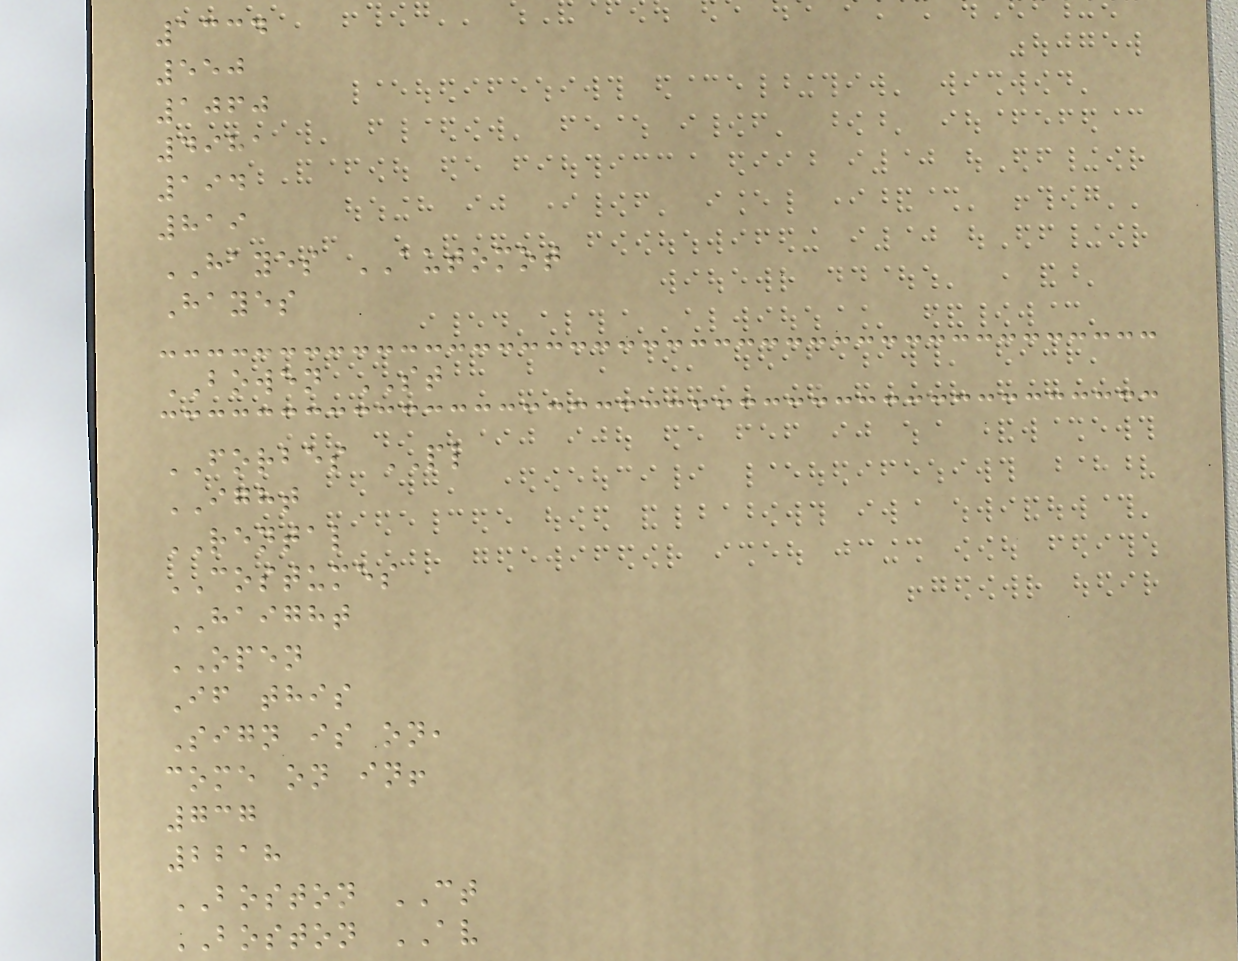1334
550
1060
4981
194
819
HAYES AUTOMOT
Hayes
BOWEN ST
FORBES PL
IGHT
RENTAL
COSTUMES
HAIGHT
OPEN
If this
Sign is on,
come on in!
737
2218
BOSTON CT
BOSTON AV
